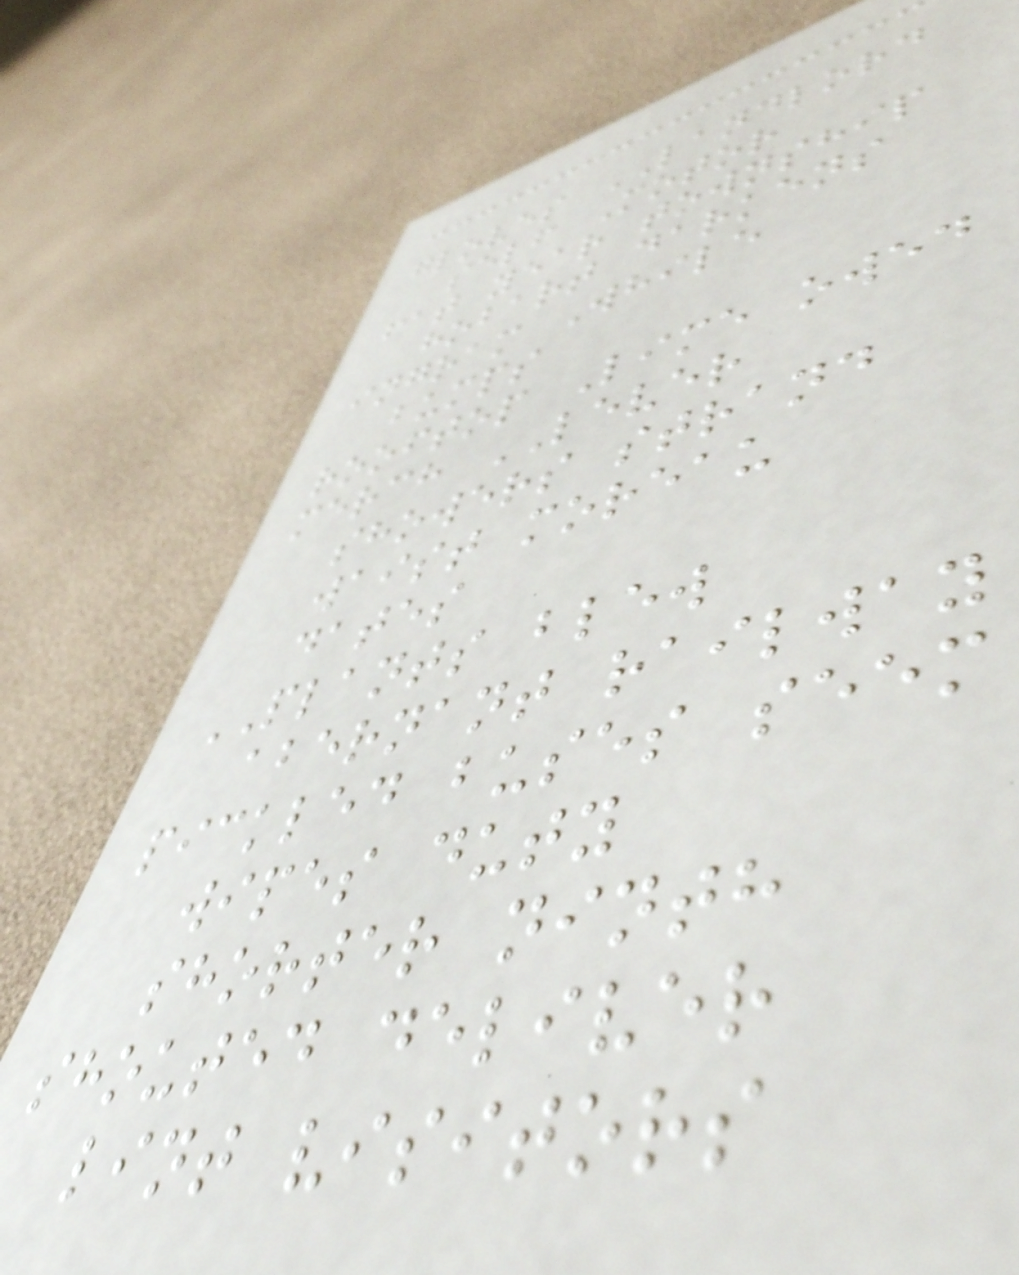gloves LANDLORD
self Motor
fat year township
hobart darkens
ingram While
bumps
rooftop Lime owed
merch LEVER
showers strand
waist moreau
dates
PLANTS blew
abernant railway
pickled buses seem
wipes duty
shorter ninth
shouted deliver
lint visitors
